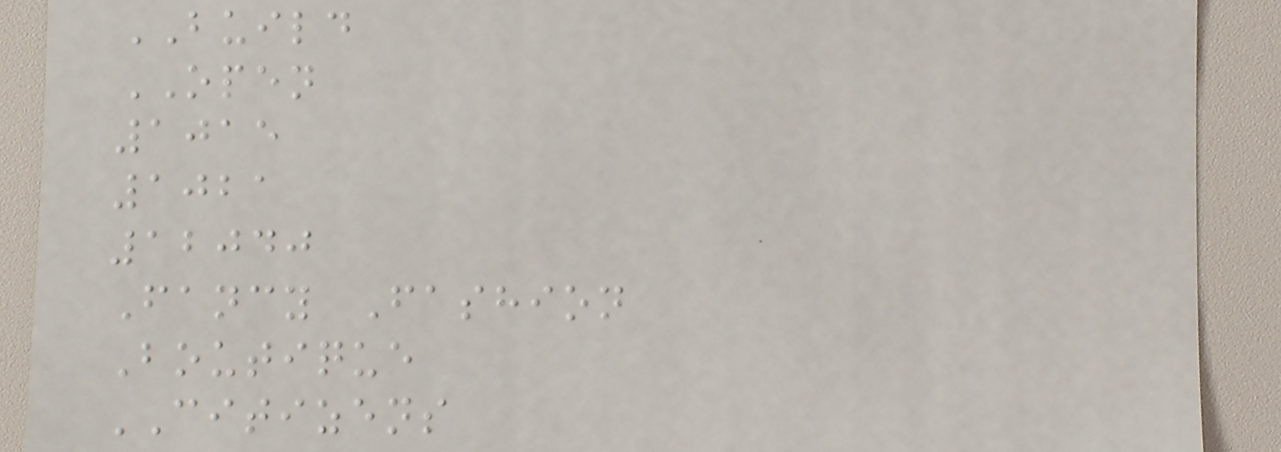BUILD
OPEN
1015
1021
12040
Fancy Fashion
Boutique
CITIZENS
